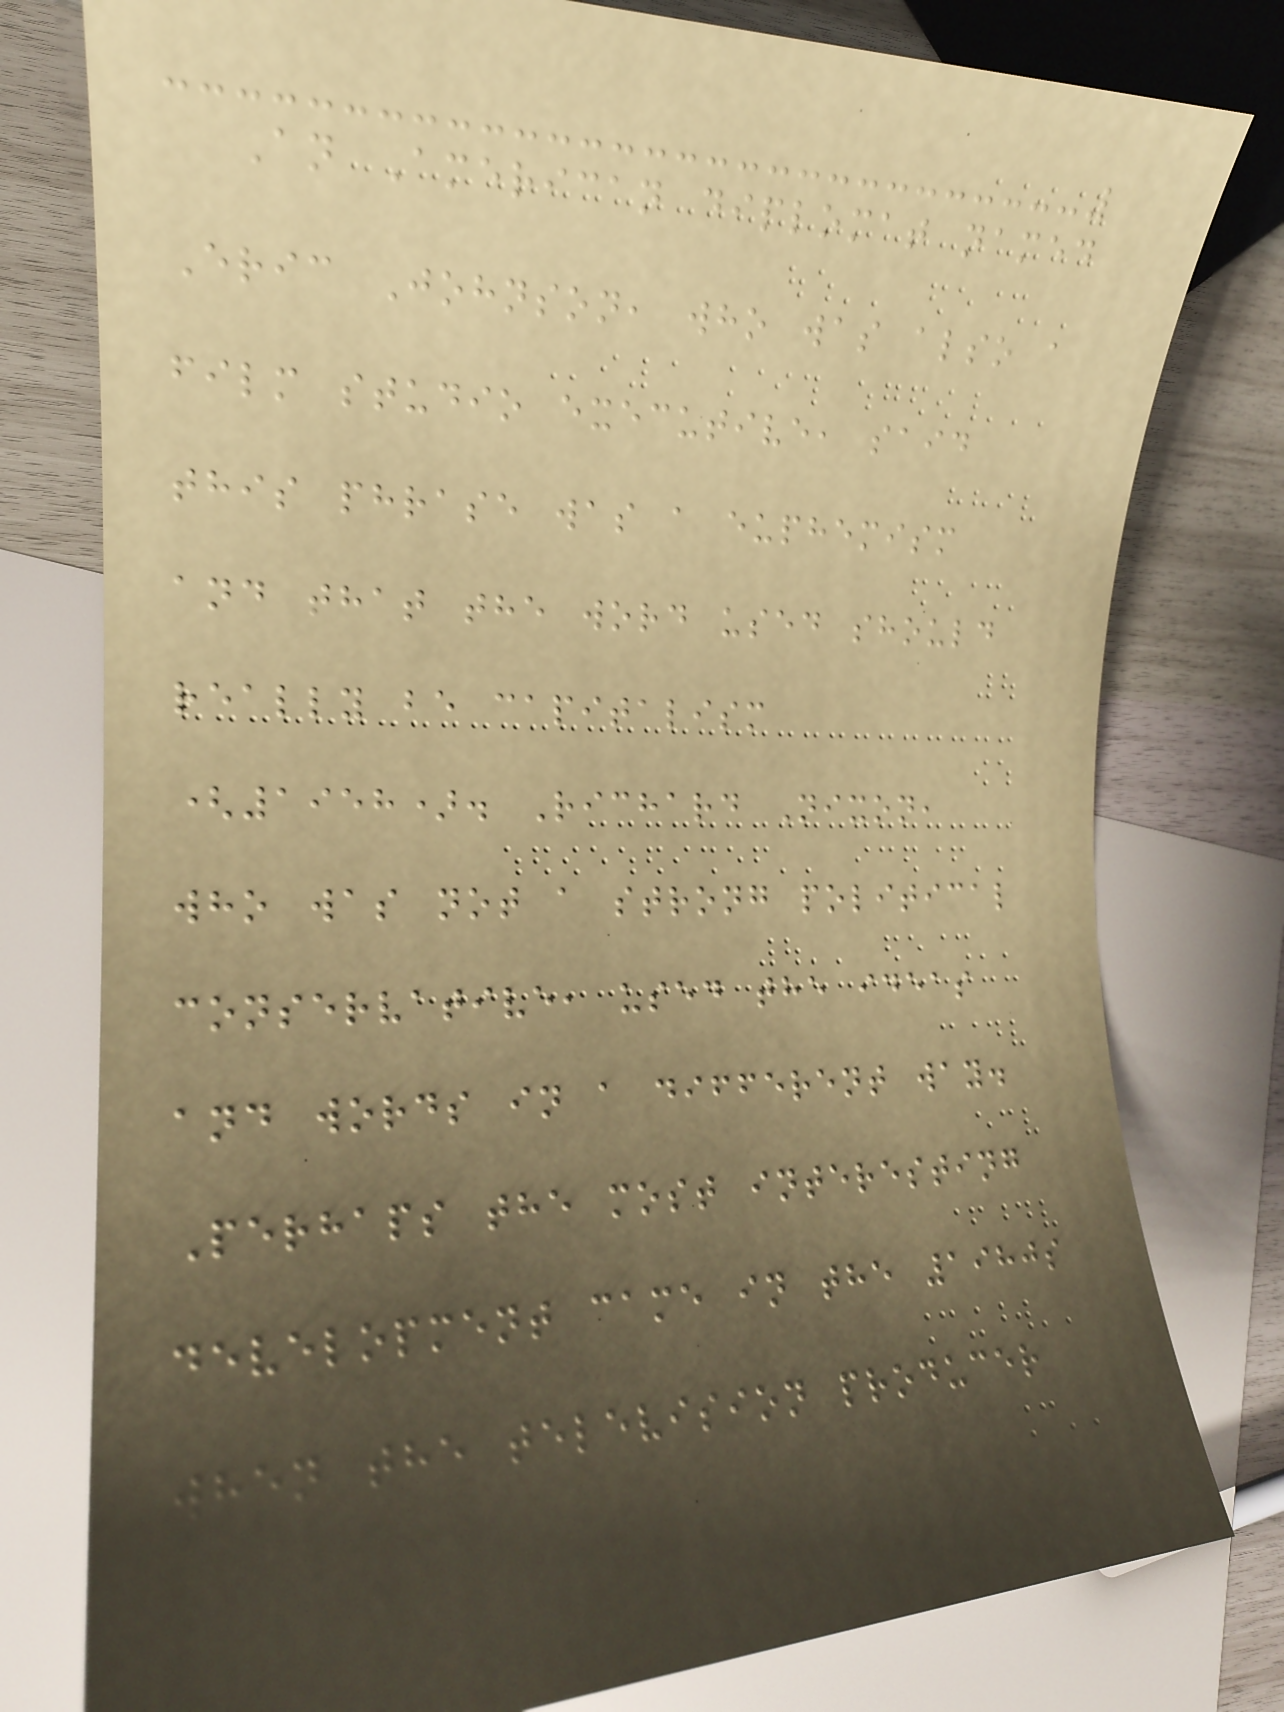An American diplomat named
Eric Johnson, who was also a
film studio executive, said
this phrase was a euphemism
and that the word used should
really be capitalism
(1958). Richard Nixon,
who was not a strong political
conservative, used the ideas
and words in a different way.
Perhaps the most interesting
development came in the 1980s
when the television producer
